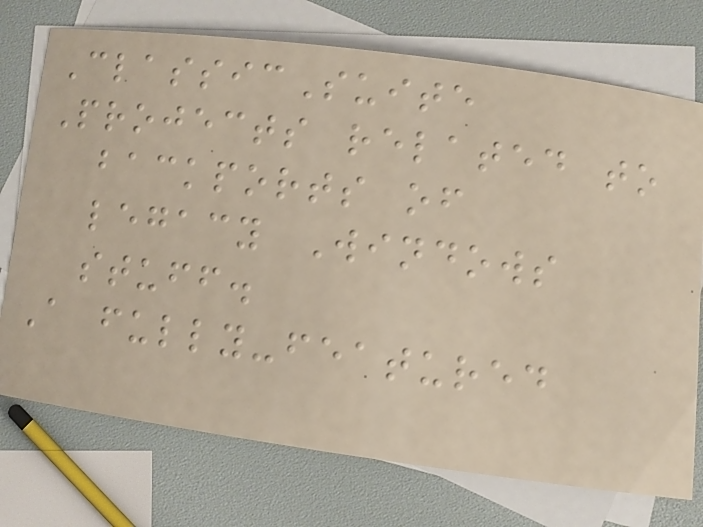ClassicSuite
Projects related to
backports of
legacy Windows
stuff.
A fully-featured
